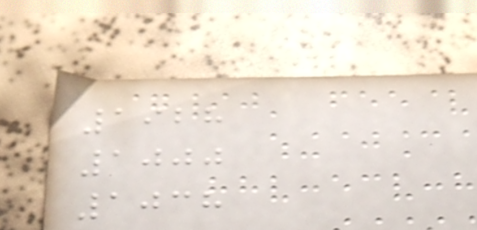1928
1000
1038
